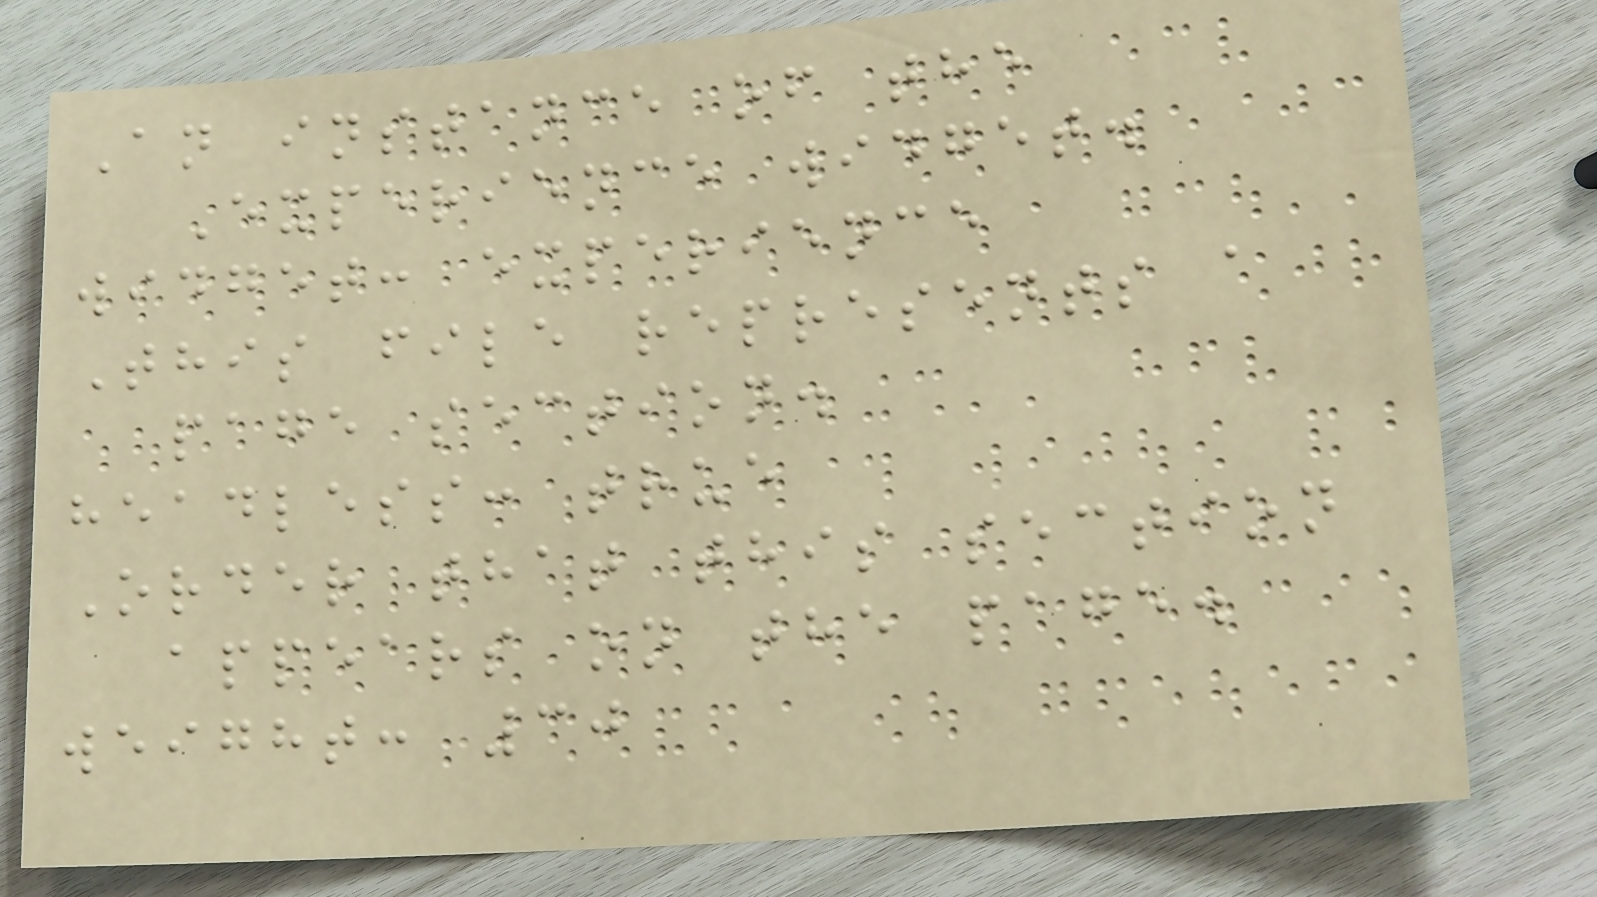An instance of the
Experience widget.
widget: experience
This file represents a
page section.
headless: true
Order that this section
appears on the page.
weight: 30
